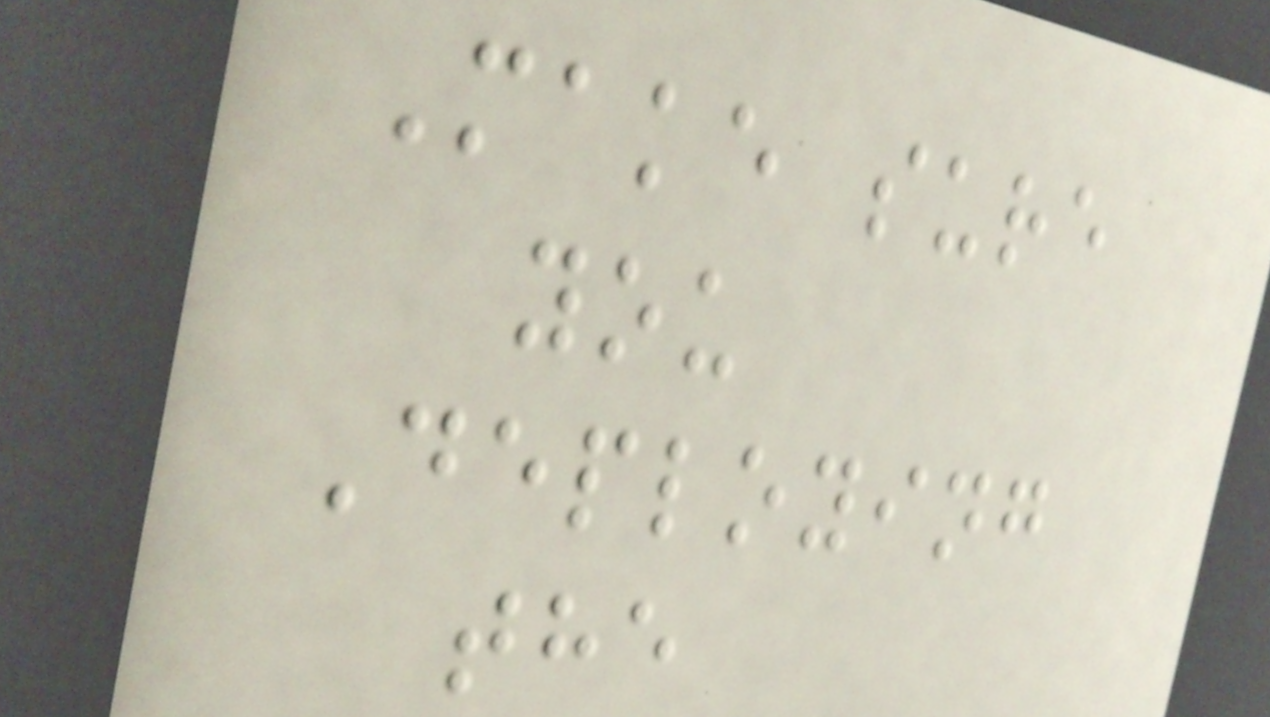Make sure
you
Deploying
the
